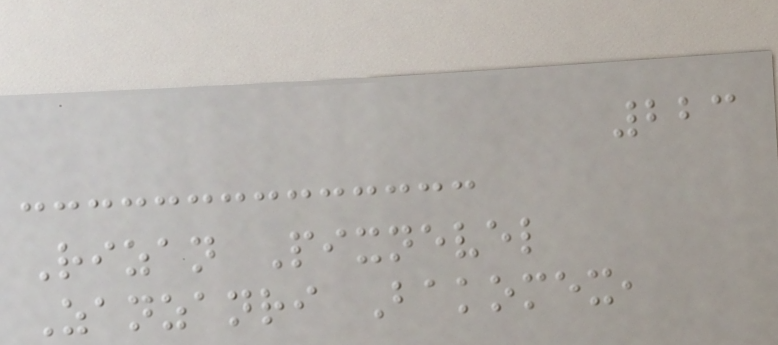223
Rizan Pixnevel
Zanzanri Bakomex,
